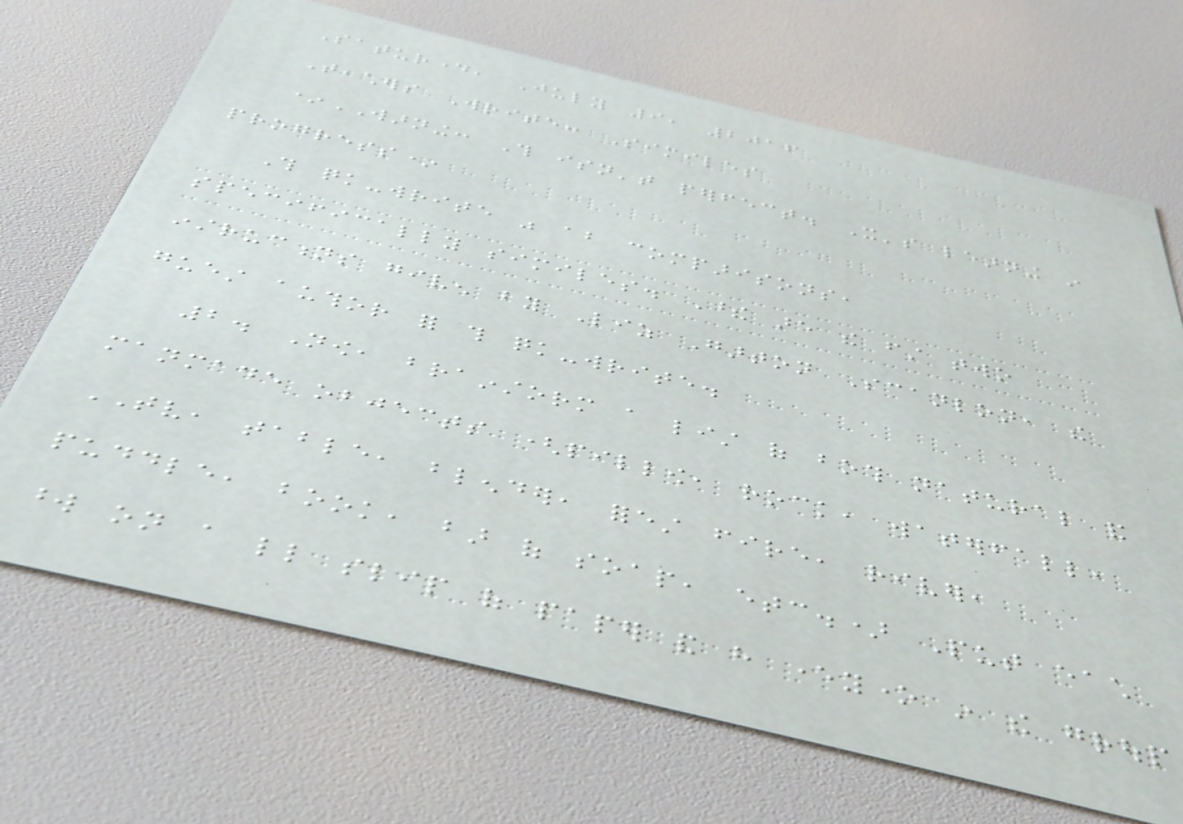Saturday, July 9, 2016
Teachers Write: Similes
*WARNING: This isn't perfect. It's learning in
progress*
This quick-write was about comparisons,
specifically similes. These are the first two
instructions given by Liz Garton Scanlon, the
guest author for this quick-write.
2. Now, brainstorm a list of both natural and
manmade objects (pillow, rock, waterfall,
TV, table, blender, forest fire, river,
puddle, book, bar of soap, etc.) Put each
word on a little slip of paper and have everyone in the group
